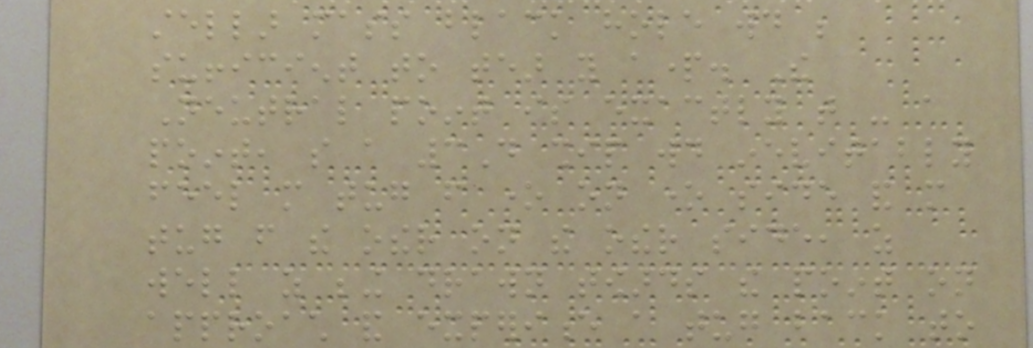stellar mass black hole would be
sufficient to tear you apart. The
Neutral point is exactly that - a
point, so a 3D ship would inevitably
feel more tug from one on one side and more
tug from the other on the other side, as
well as being drawn towards the point on
approach and experience a tug back to
